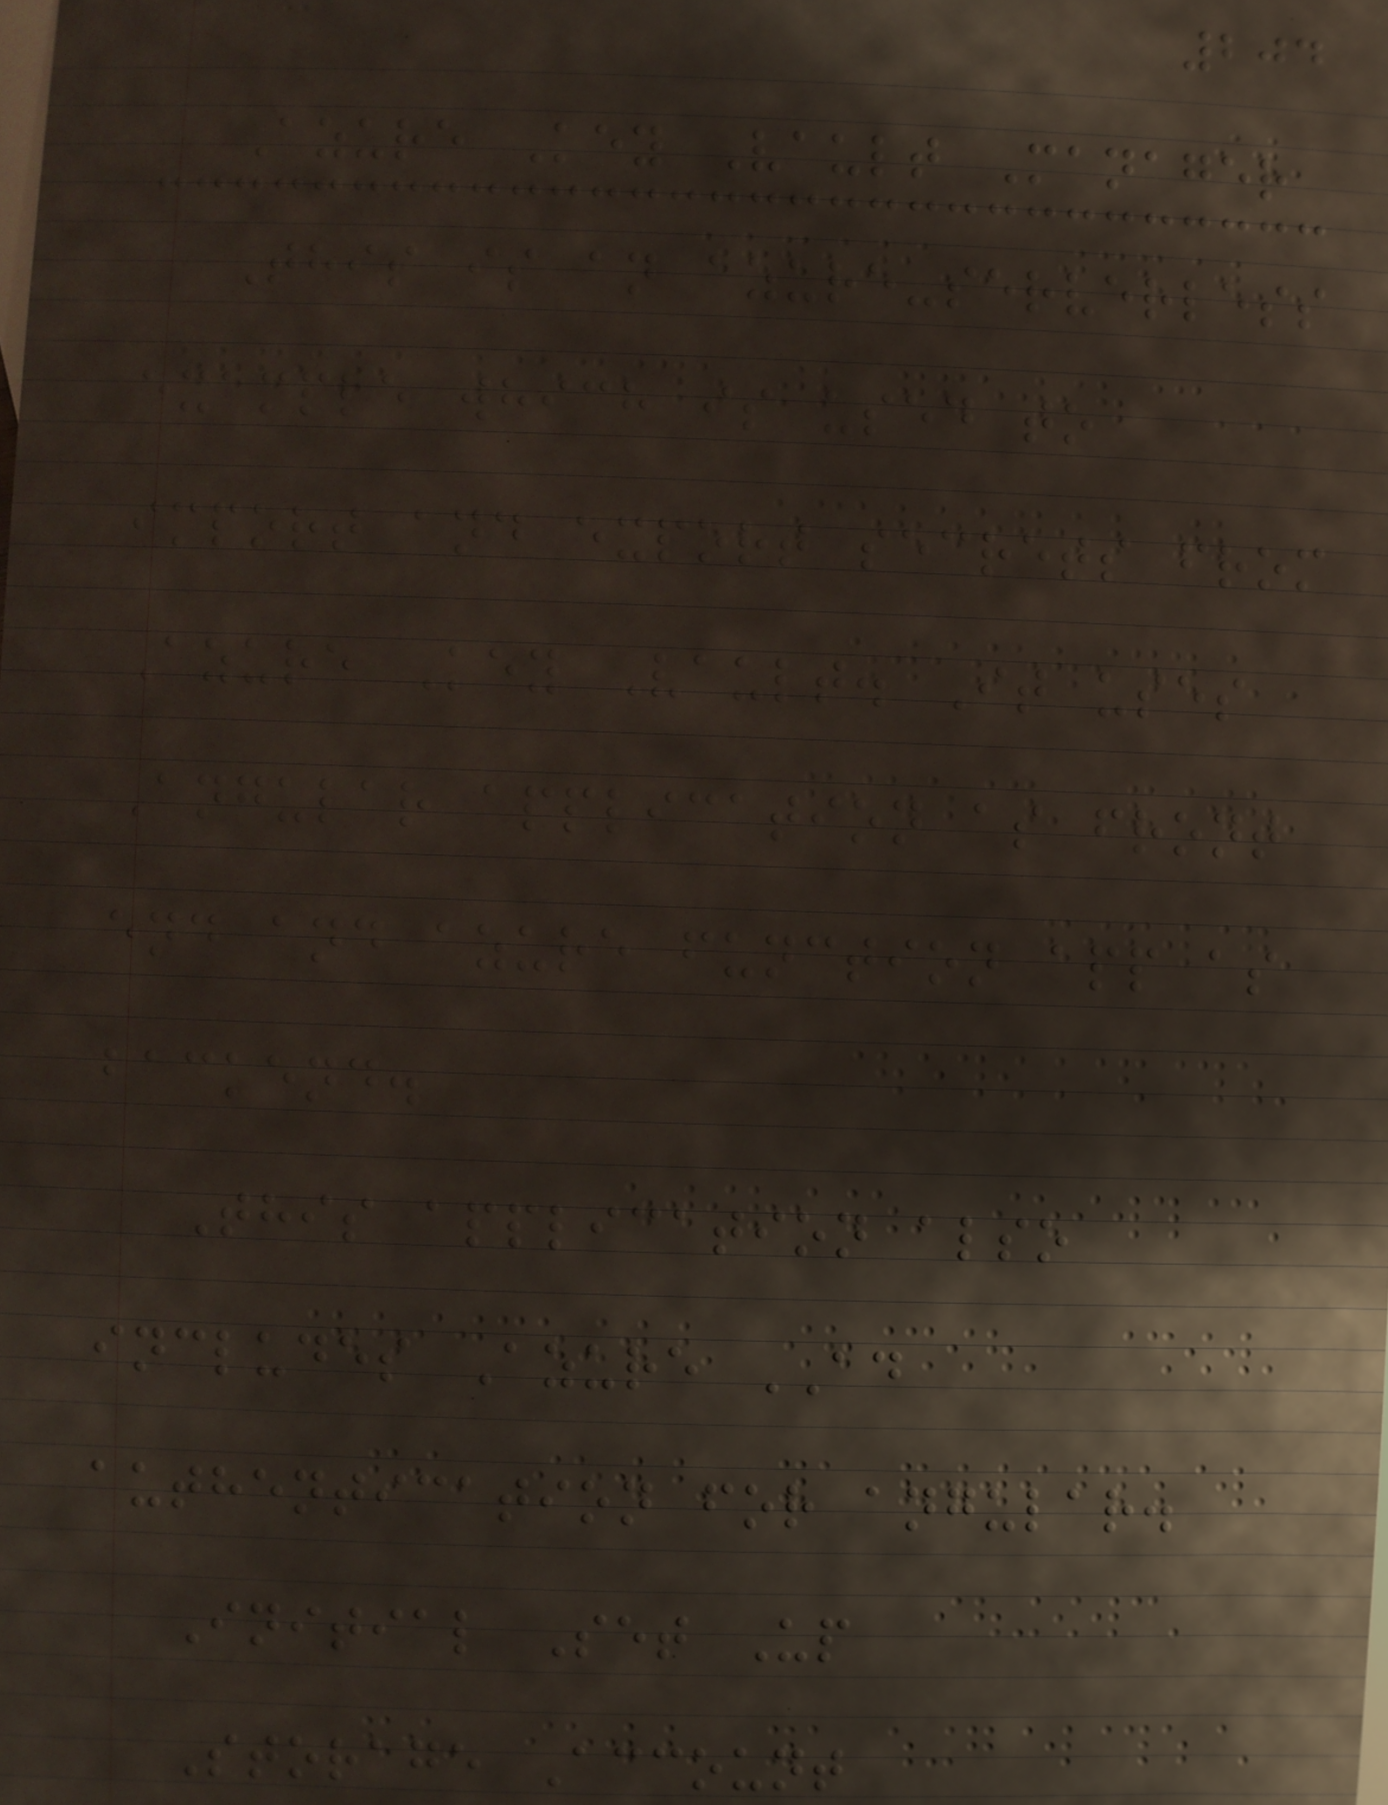204
Azure Key Vault Manager
This is an azure-serverless
example which is used to
import and export secrets from
Azure Key Vault. It uses
Angular application as front
end and azure function app as
backend.
This application also
includes Azure AD
authentication for angular.
Initial Set Up
Storage Account
